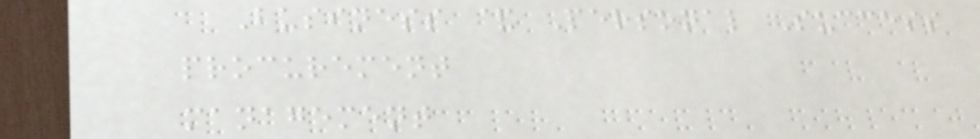Business & Personal Success
procurement
management
